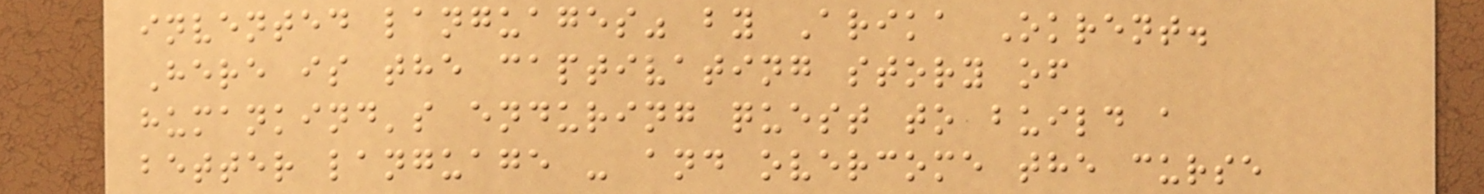invented languages" by Arika Okrent.
Here is the captivating story of
humankind's enduring quest to build a
better language - and overcome the curse
